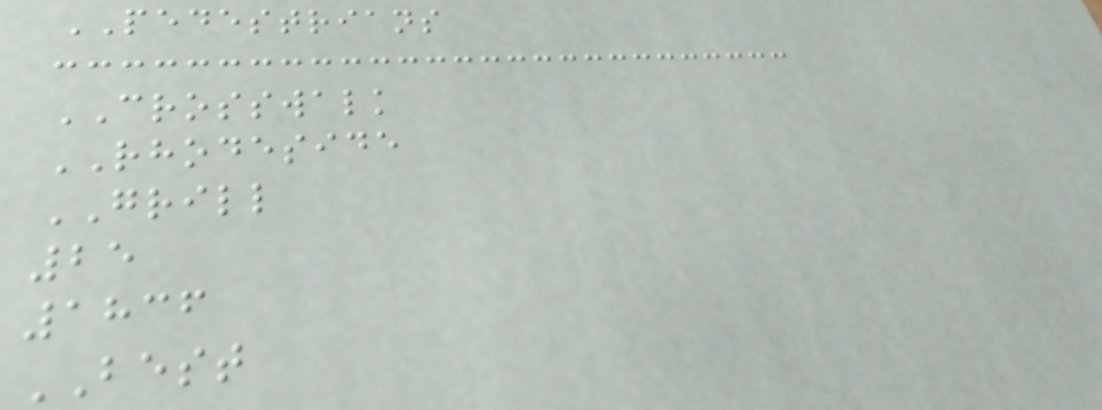PEDESTRIANS
CROSSWALK
RHODESIDE
GRILL
25
1836
BEST
